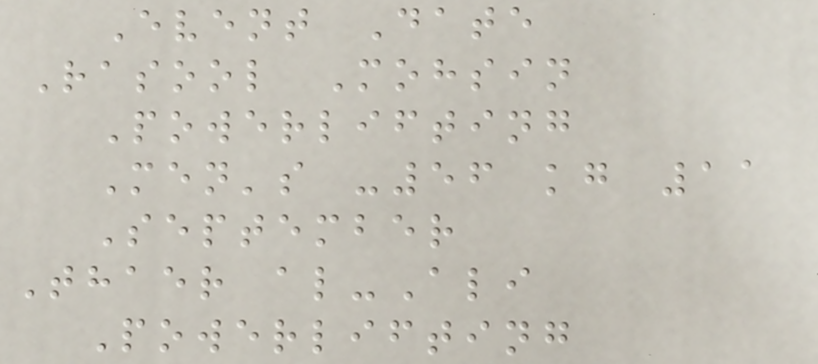Event Date
Rasool Mohsin
Powerlifting
Men's -56 kg 11
September
Thaer al-Ali
Powerlifting
